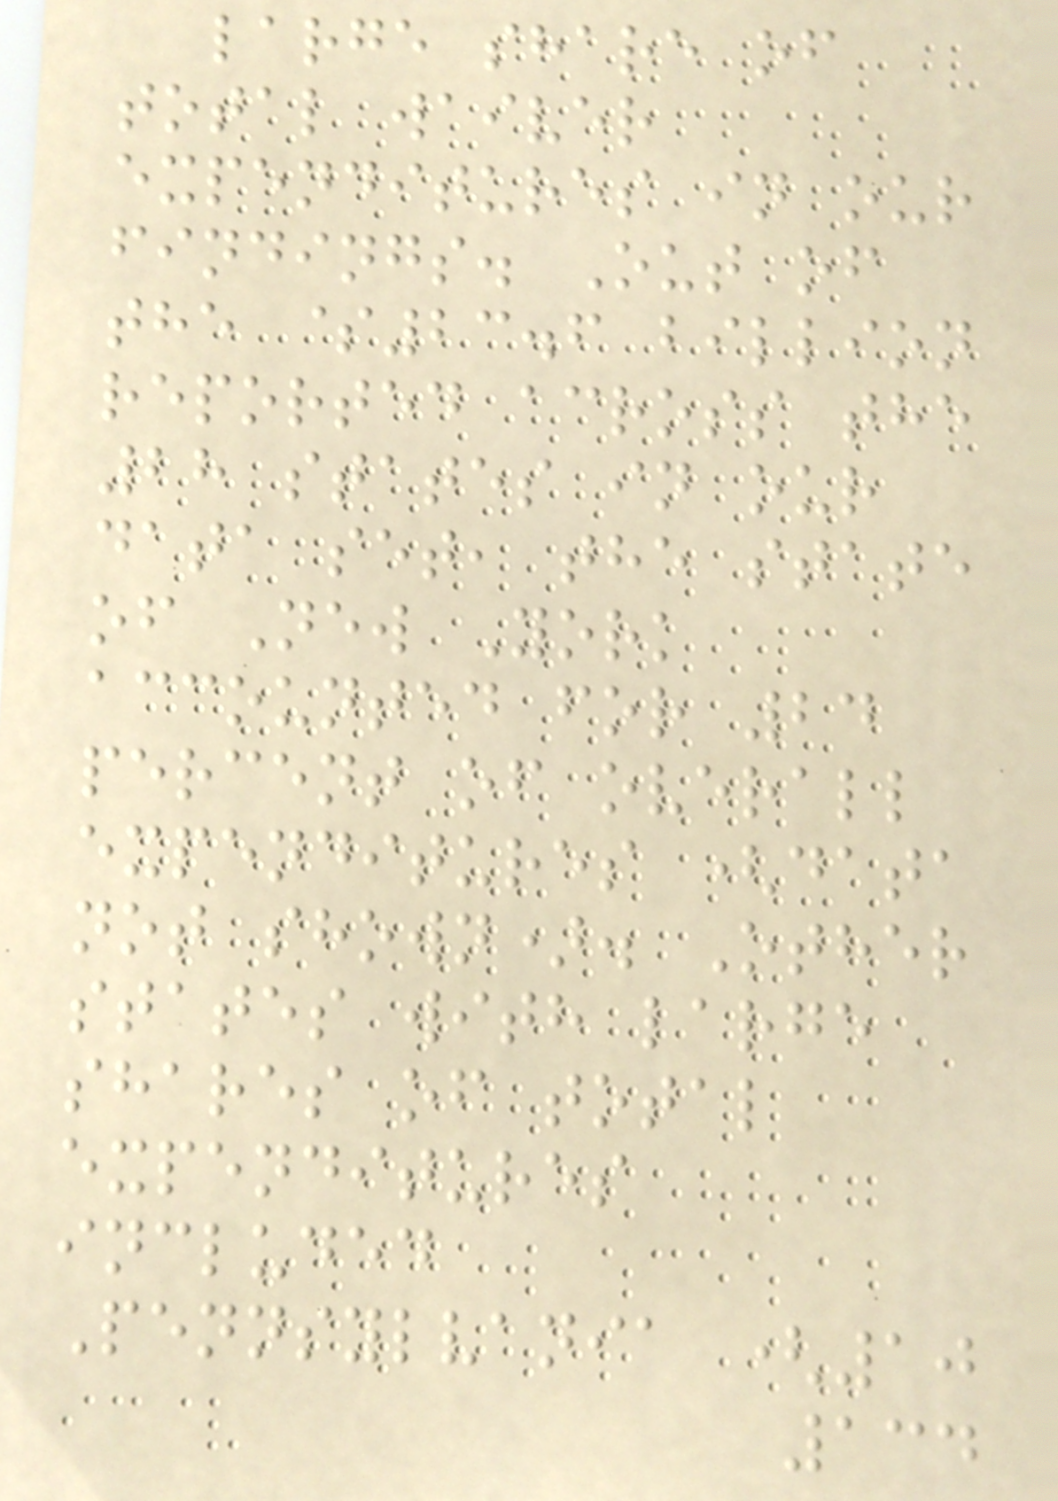large share of
total waiver
expenditures in our
findings. Out of
the $23.6 billion
reported across the
28 states in our
data set, the state
of New York
accounted for 24
percent of overall
expenditures (data
not shown). Other
states with large
shares of total
expenditures
included
Pennsylvania (10
134
